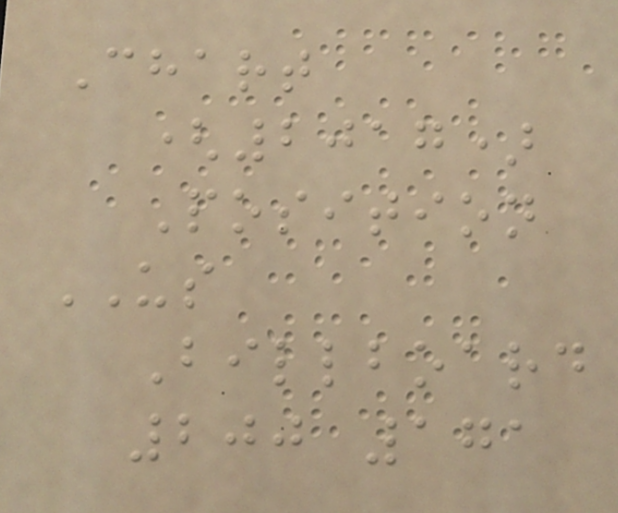Chart
(2017)
Position
US
Billboard
200 171
